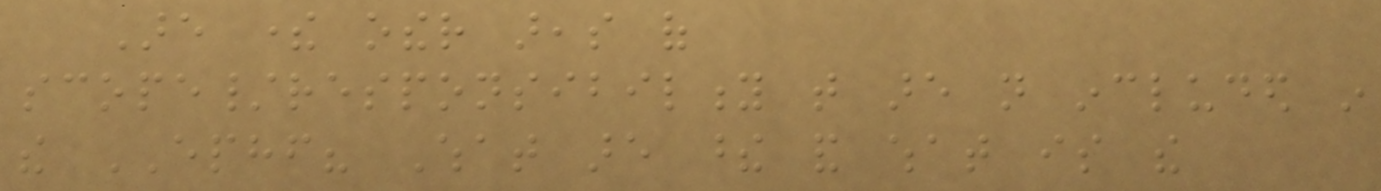Are there other areas of
scope/responsibility that are not included in
the EPHF? What are these and what is the
